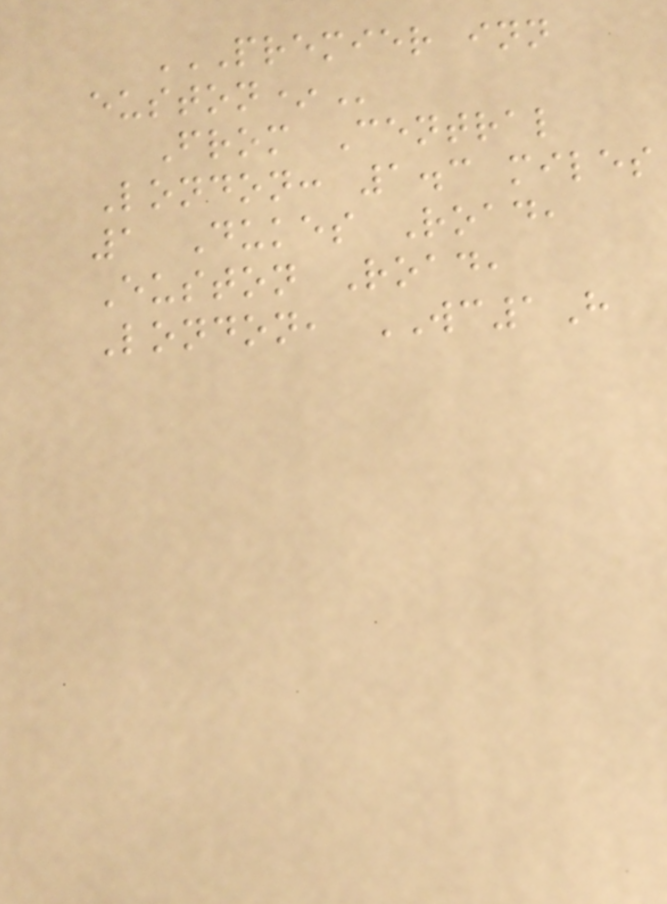PREMIER INN
EUSTON*
From Central
London: 1.3 miles
1 Dukes Road,
Euston Road,
London, WC1H
